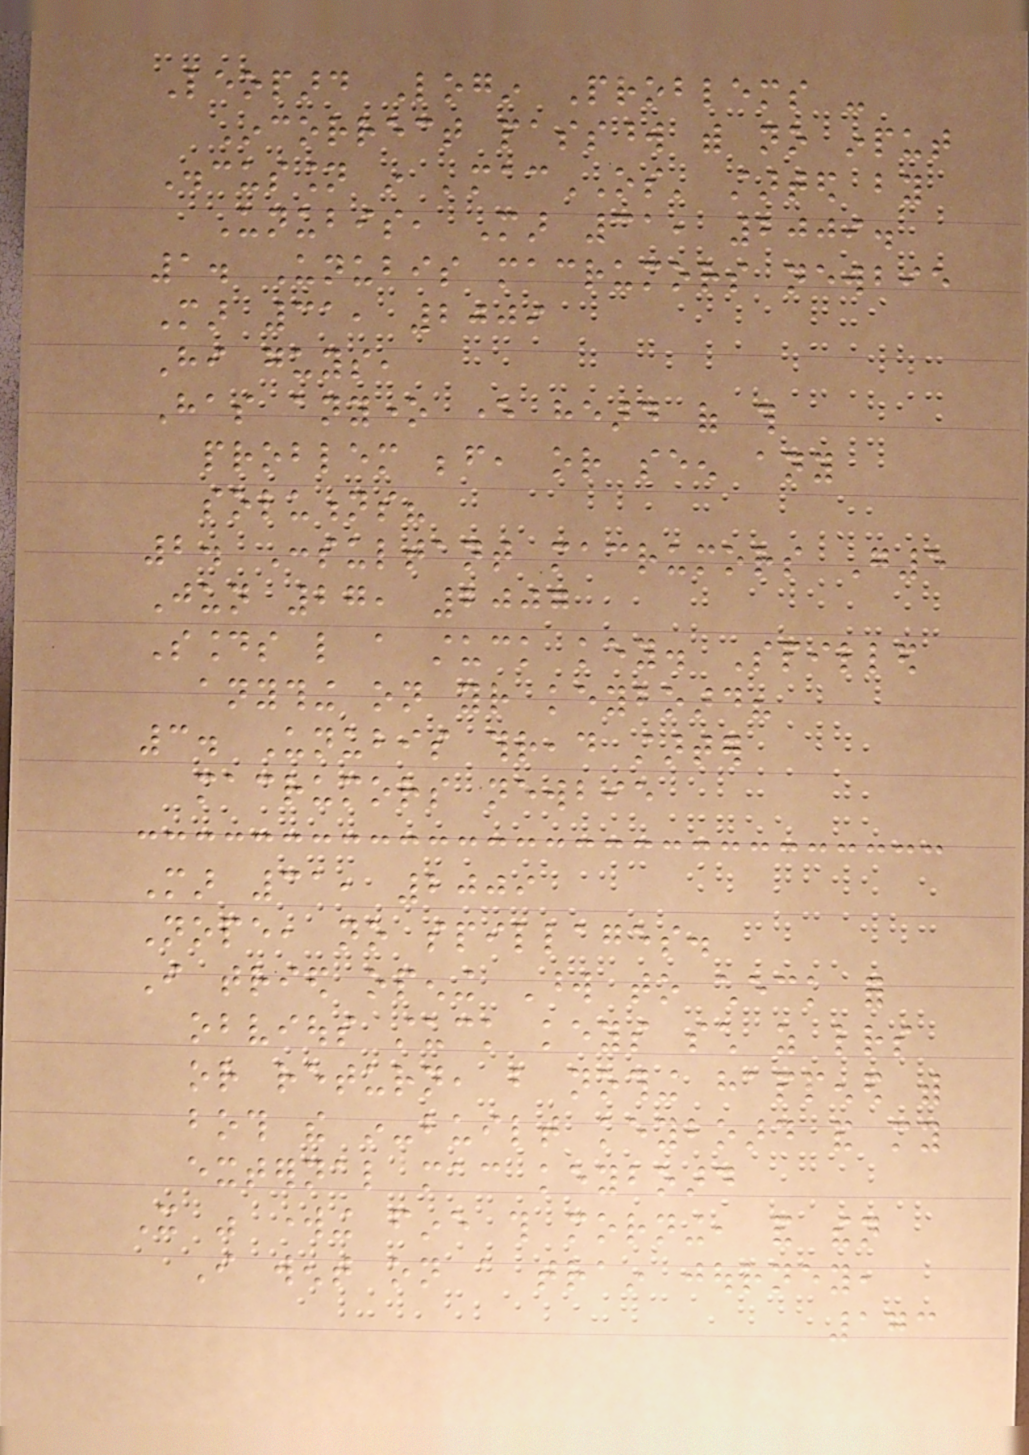Leopard Login Problems -
Incorrect password with no input
Discussion in 'macOS' started by
Unubis, Mar 31, 2009.
1. Unubis macrumors newbie
Mar 31, 2009
Hi guys,
Has anyone ever heard of this
problem before, or seen any
solutions?
2. Consultant macrumors G5
Jun 27, 2007
Sounds like a stuck key. Spilled
anything on your keyboard?
3. Unubis thread starter
macrumors newbie
Mar 31, 2009
Nope, no spillages.
I tried opening Word to check for
obvious stuck keys such as letters
or return, but nothing happened with
both the in-built keyboard and my
external mac keyboard
It was working fine this morning, and then
I went on a train journey,
173
